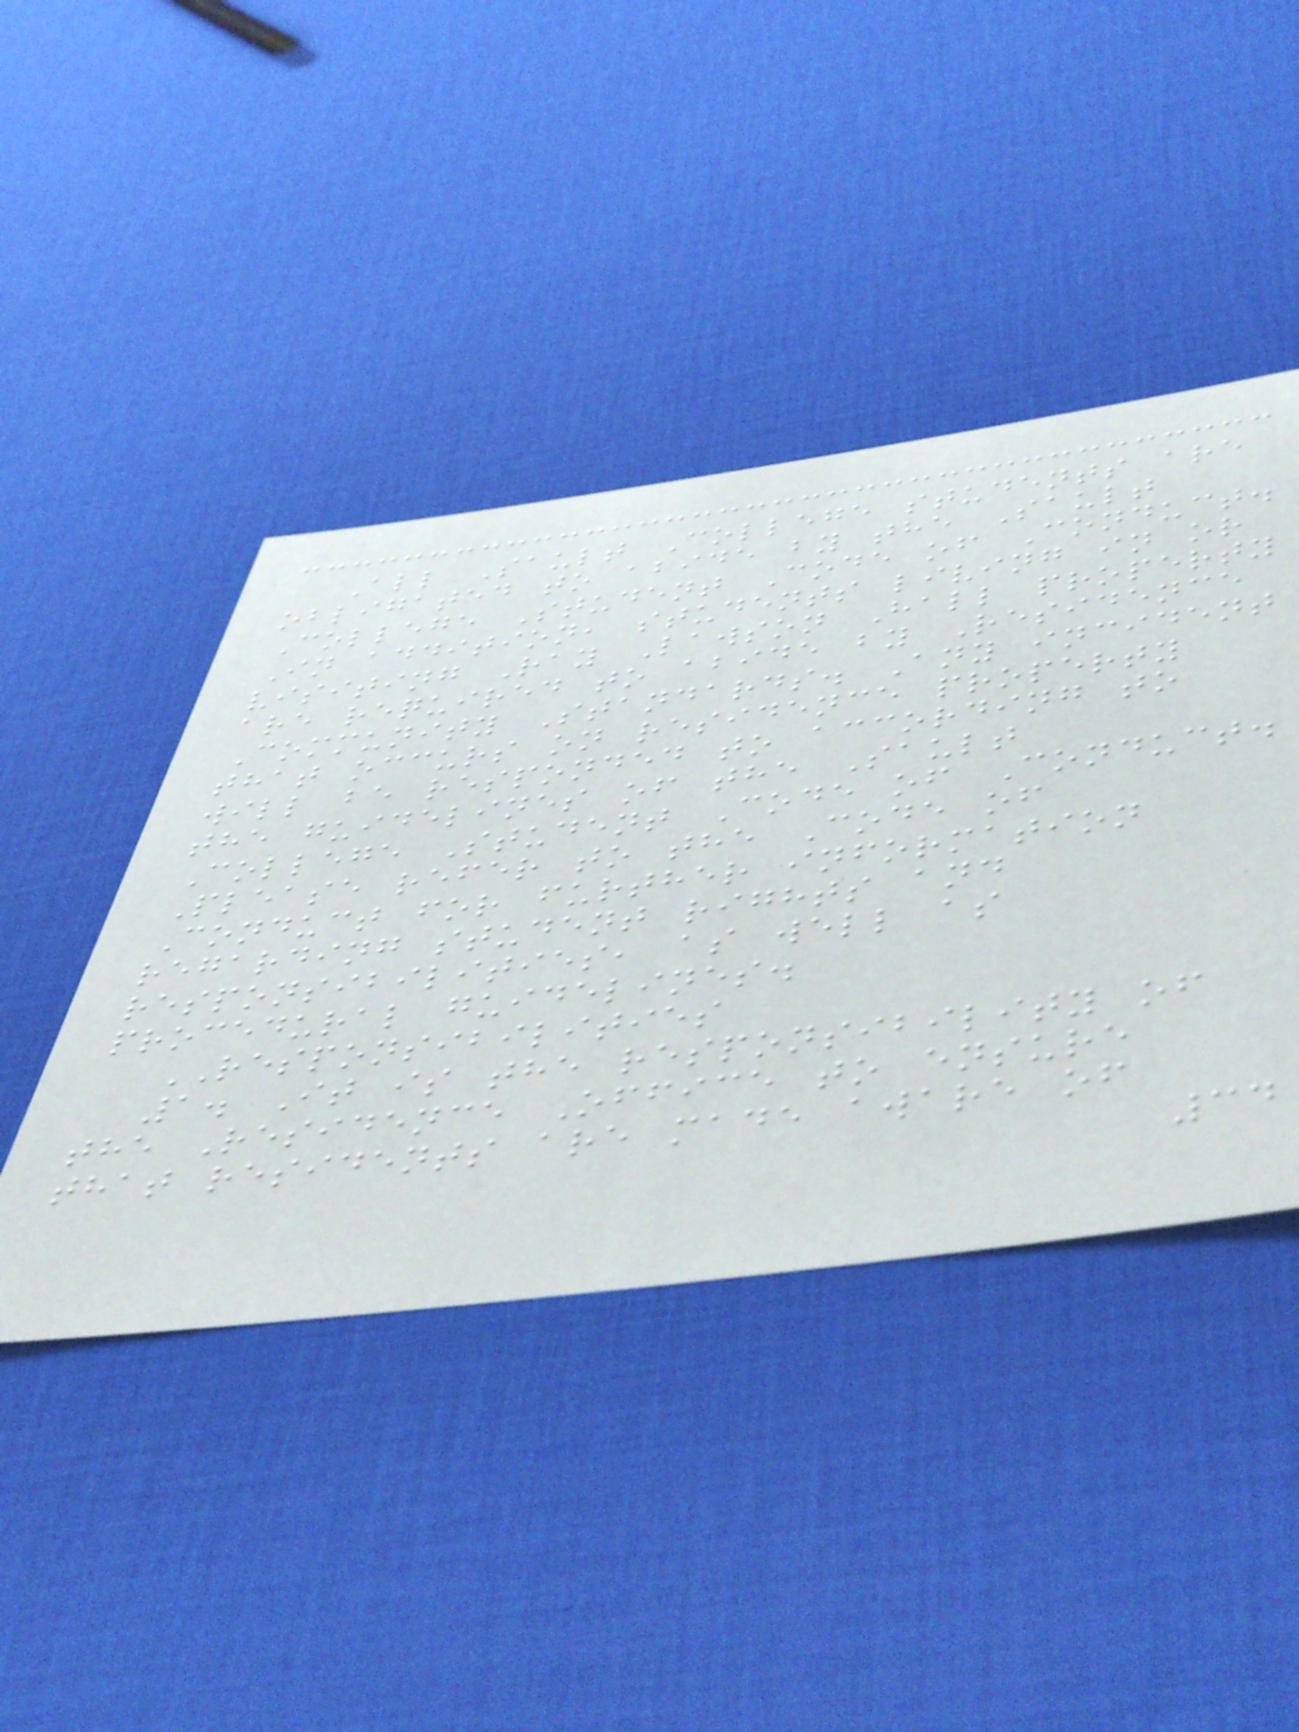All Sault College students are
obligated to abide by the Sault
College Student Code of Conduct.
In addition, students living in or
visiting Ray Lawson Hall property
are required to abide by Residence
Community Standards. Any incident
that occurs on residence property
will be responded to according to
the guidelines of the Sault
College Student Code of Conduct.
Please refer to the Code of
Conduct for further information
regarding student rights and
responsibilities, as well as
procedural guidelines.
RESPONSIBILITIES
1. It is the responsibility of
the Residence Office to ensure
that residents are made aware of
34
